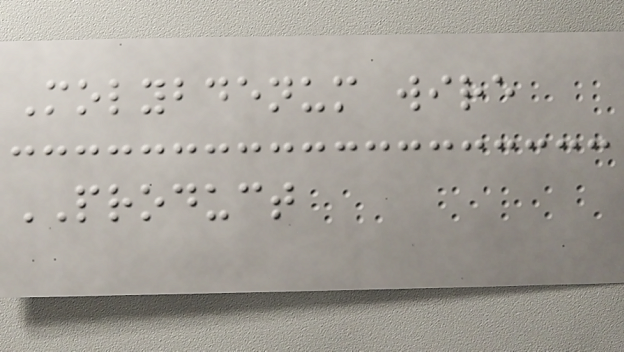Molybdenum wire
PRODUCT
